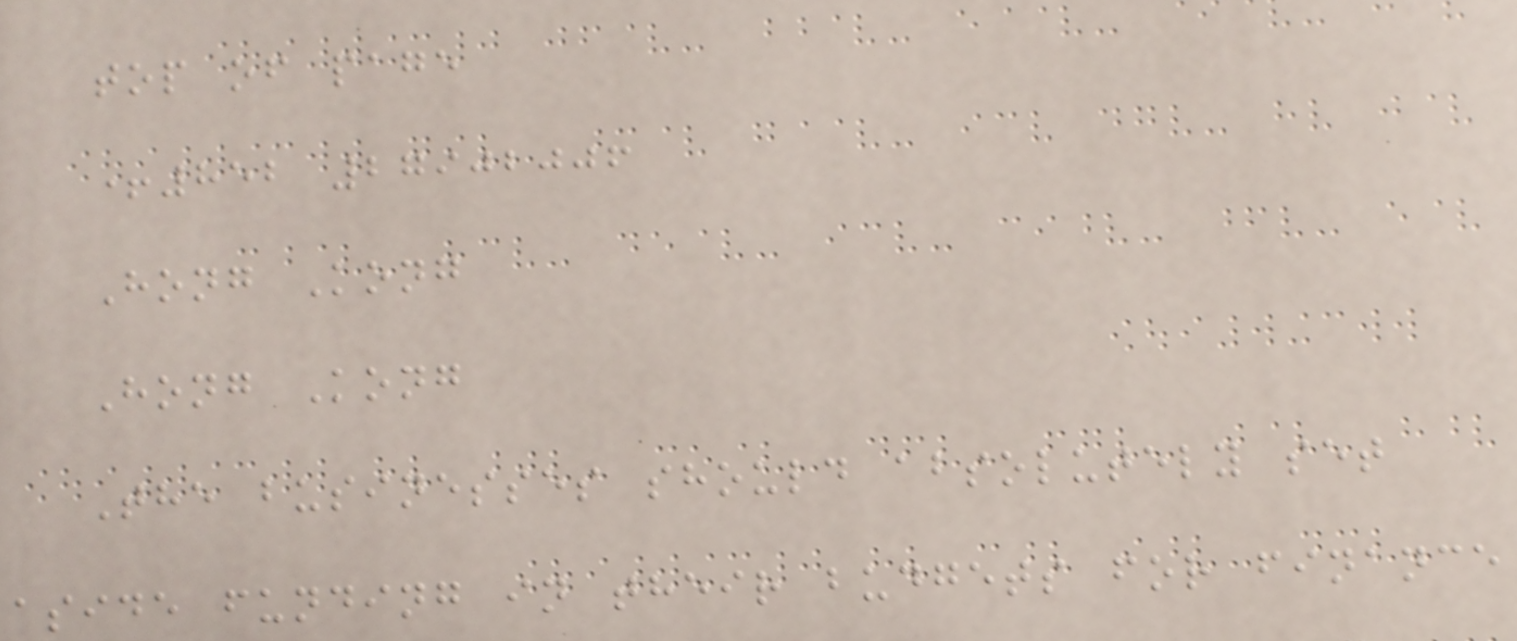top of page
+852 27902006
Hong Kong
Hong Kong
The businesses should absolutely set
aside funding in their budgets for finance
